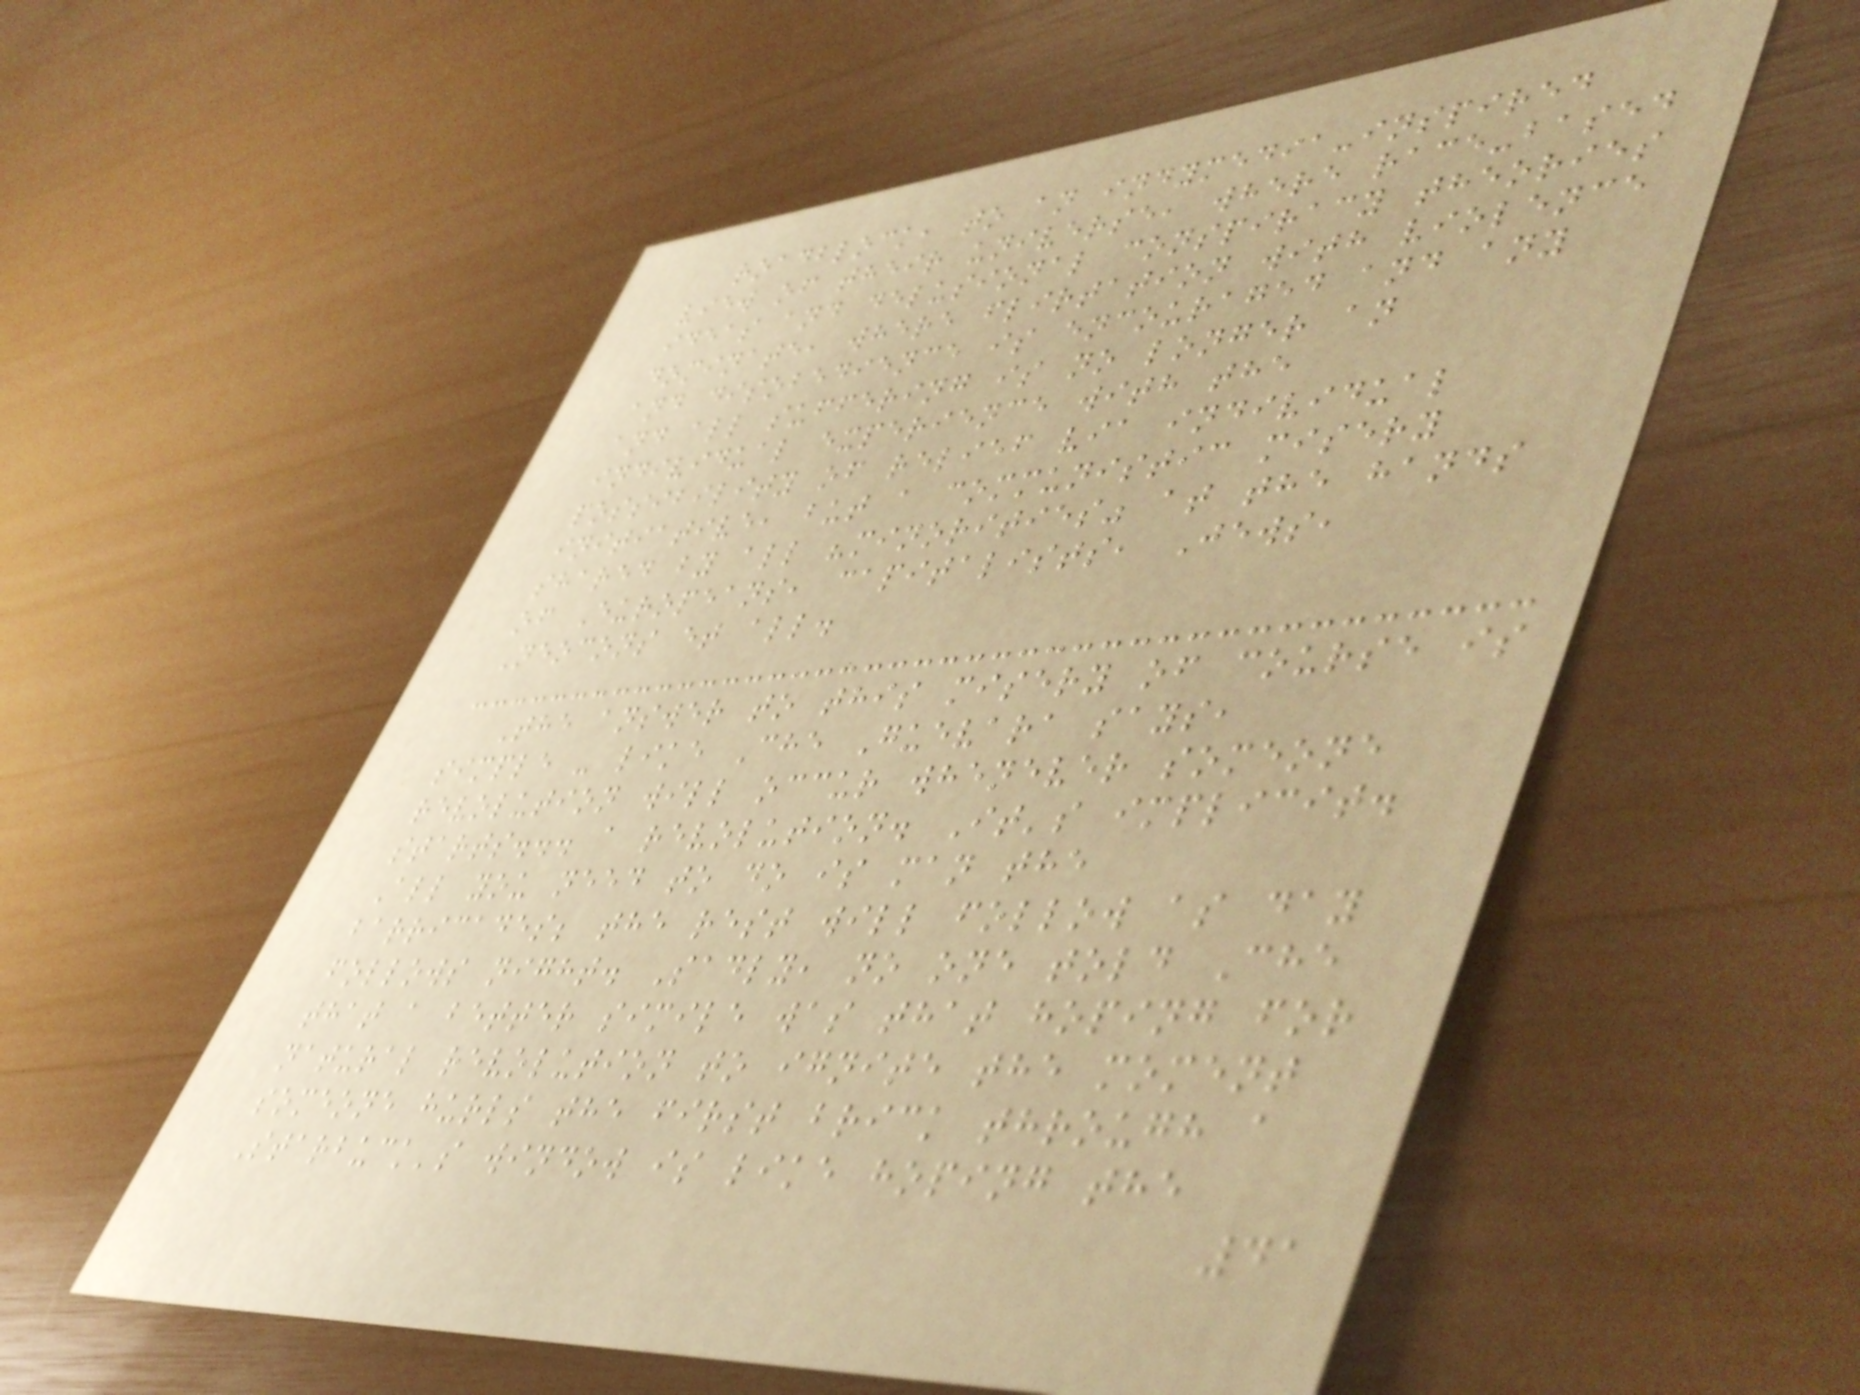roadblock, to an indymedia-inspired
view of their universe, where race-based
ideas and delusional conspiracy theories
dominate, where flirtation with violence
and disobedience is encouraged and any
and all suffering is no longer an
individual experience with the
possibility of relief via individual
initiative, but a communistic misery
shared by all "minorities" at the hands
of Europeans, capitalists, Jews,
Neocons et all.
The answer to this misery of course is
simple - like Che Guevara says,
revolution will occur whenever someone
starts... a revolution. It's implicit.
All you need to do is man the
barricades; the rest will follow as day
follows night. Sadly, no one told Che
that a better simile was that hoping for
natural revolution to ignite the moment
someone hurls the first brick through a
Starbuck's window is like hoping the
41
